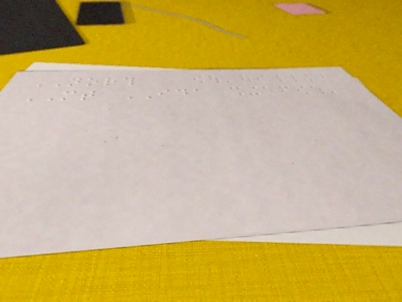NORTH
MT IDA
